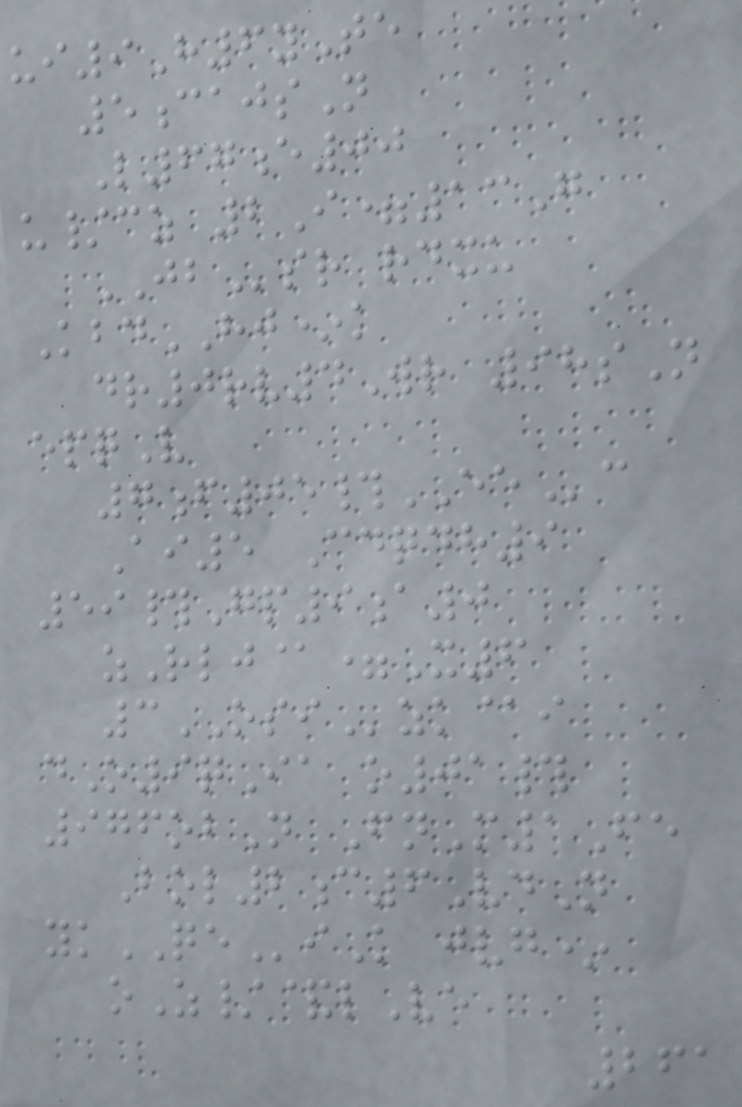ui9H6yTe
5cajsN
L67e00
u/cz 2I=13G
JBsr rdxu
KbdHJ*k
dr0rv4Wr 98sN
epqV
7f05#EEc
Ai5 Cdqdh9
59#Gp9a0
zRlj@=X6
3OSIzk@i
dO9qIa o01#
976obN FnM1Fe
Bol2c6VdN
ykQEiK jvg*
oZ/&lVe
261
